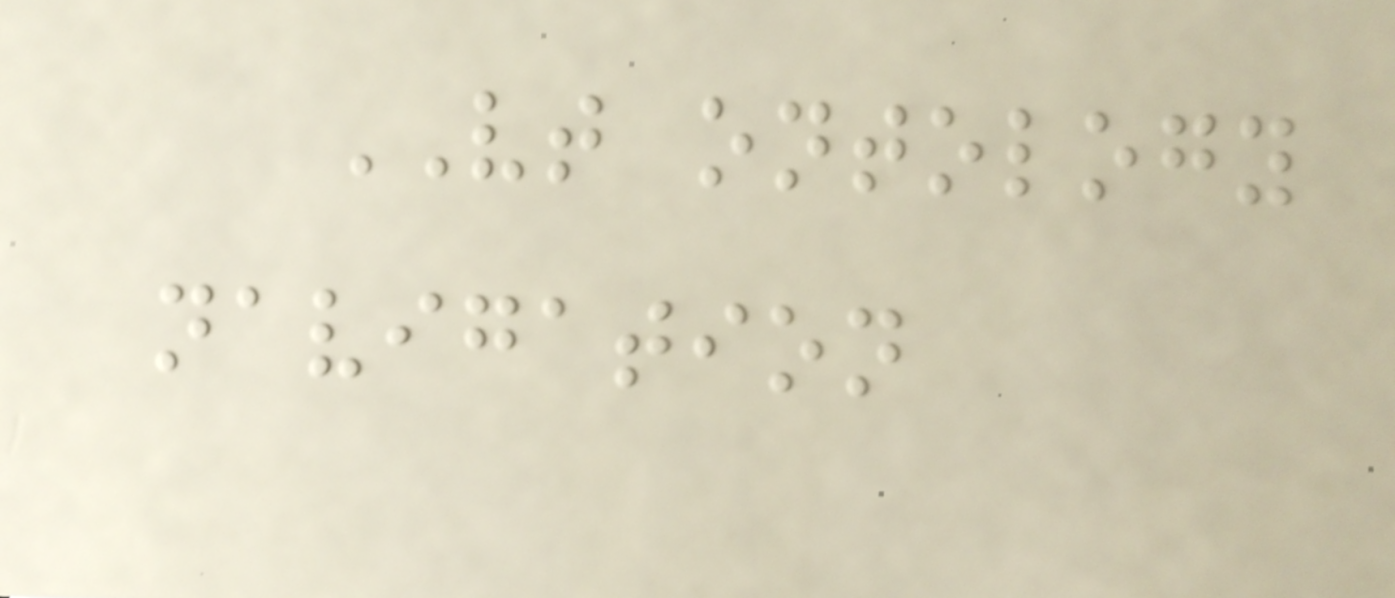VT ontology
navigation
